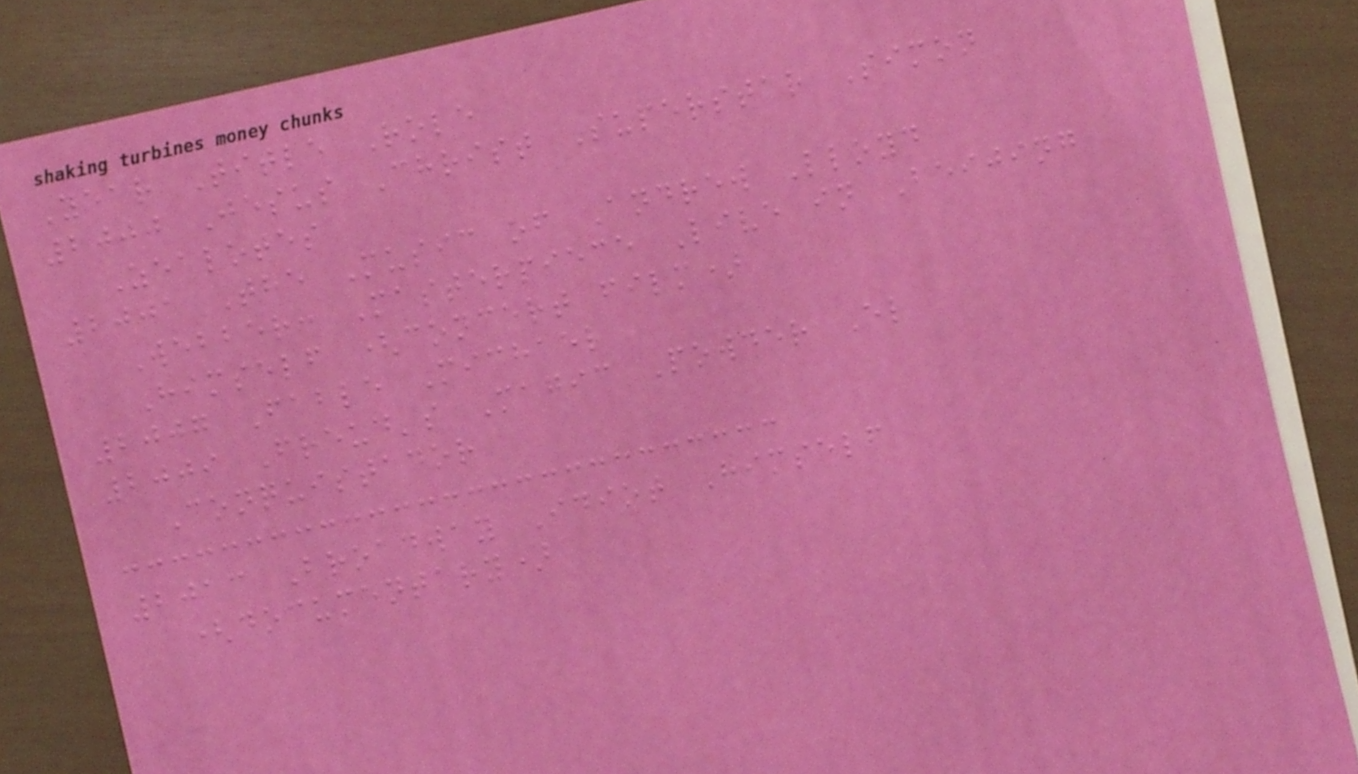Year Title Role
2000 Jesus Christ Superstar Simon
Zealotes
2001 The Music of Andrew Lloyd
Webber: Masterpiece Live in Beijing
Himself (concert film)
2007 Fable Michael
2009 Freud's Magic Powder El
Conquistador
2013 Broadway Idiot Himself
(documentary)
